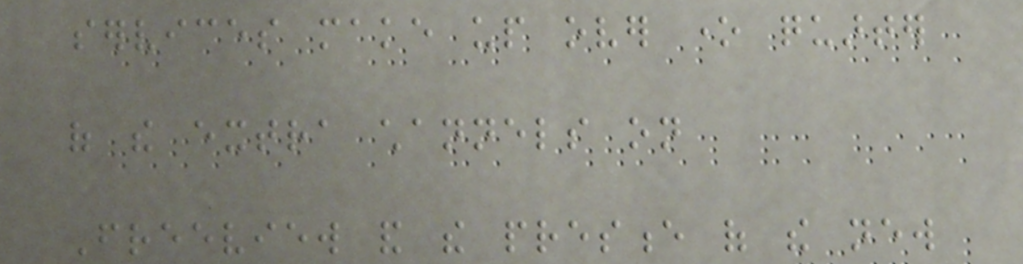services make up over one quarter
of the extra channels on
Freeview and the presence of the new
